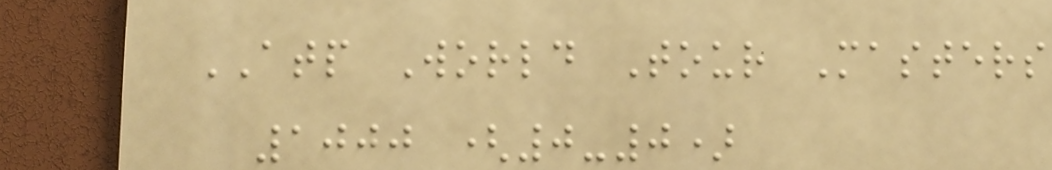ATP World Tour Masters
1000 (0-0)
